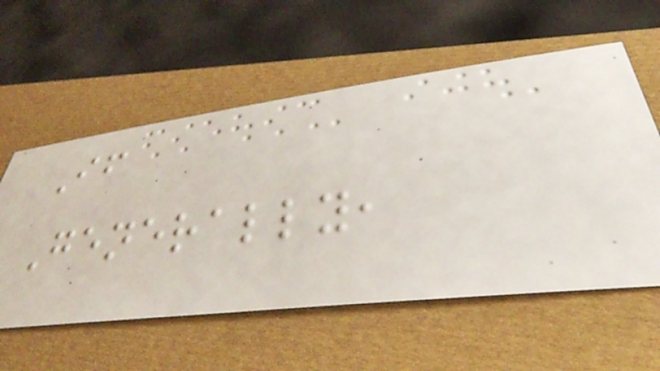If
Generally,
